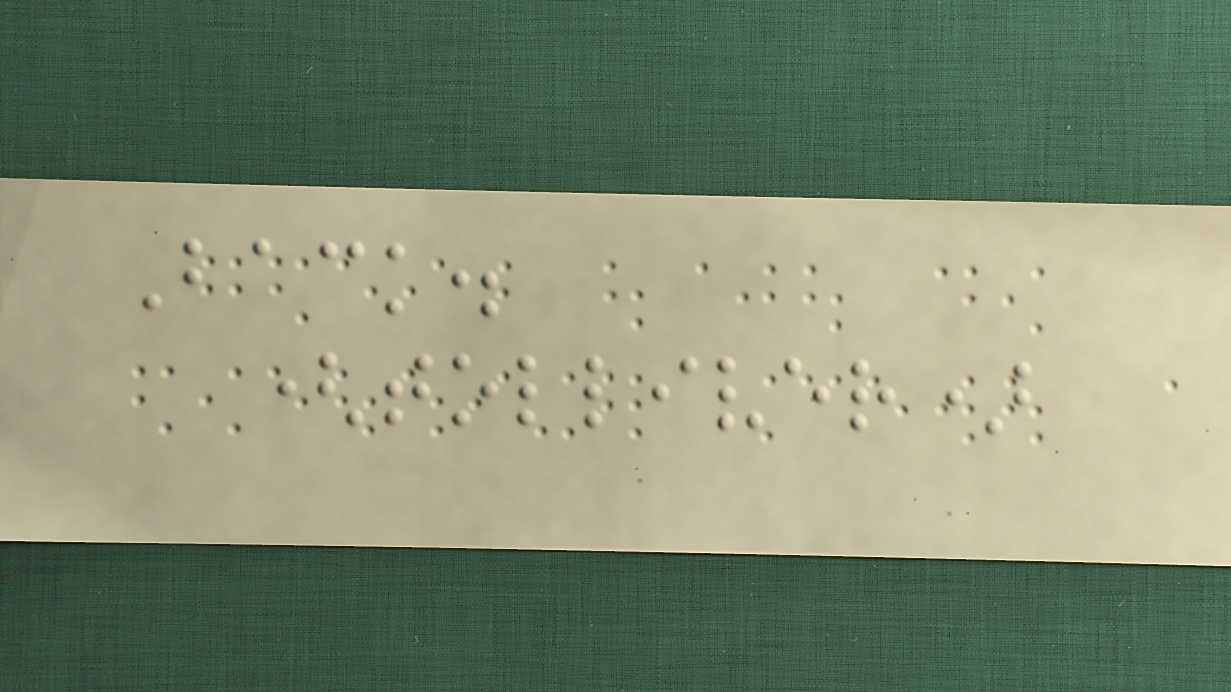Back.
(tolliver)
